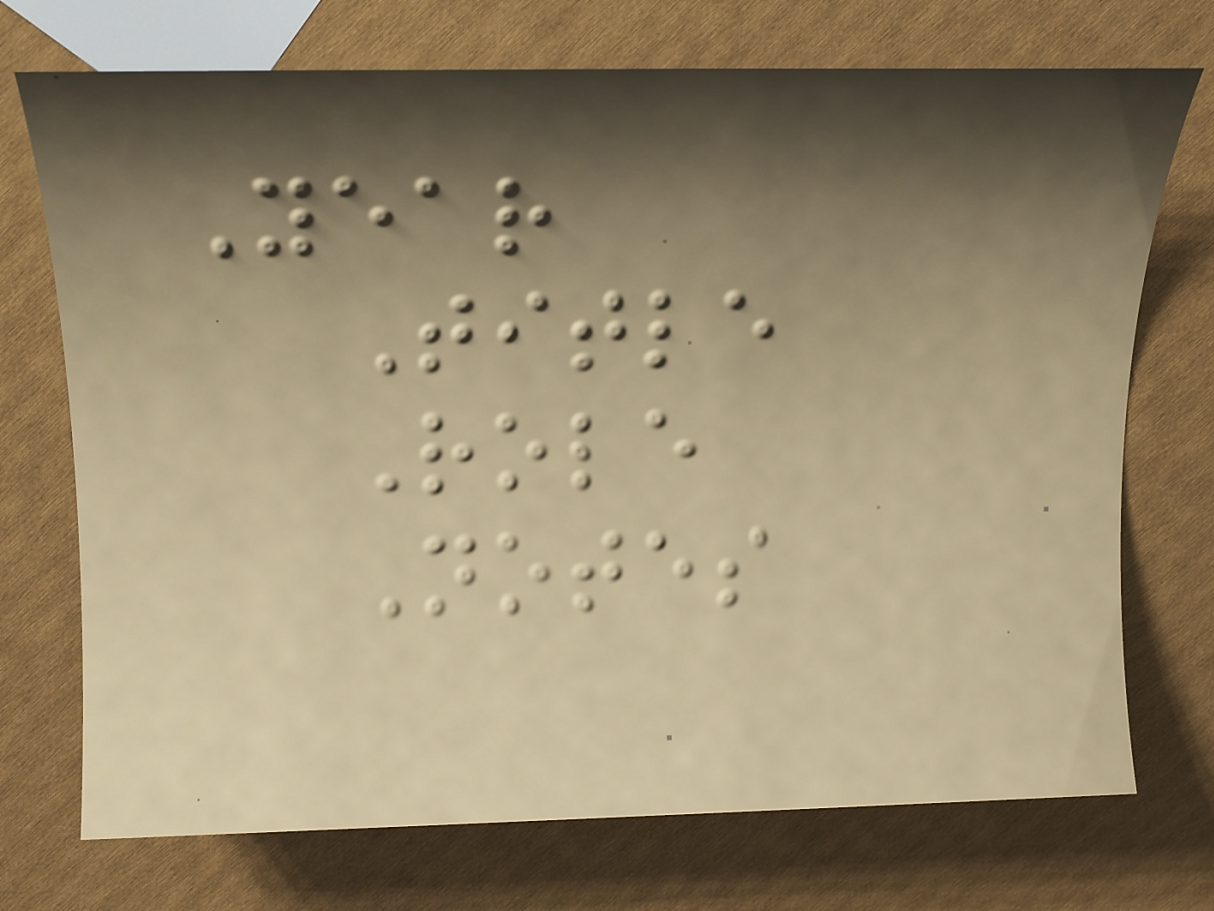Year
Title
Role
Notes
